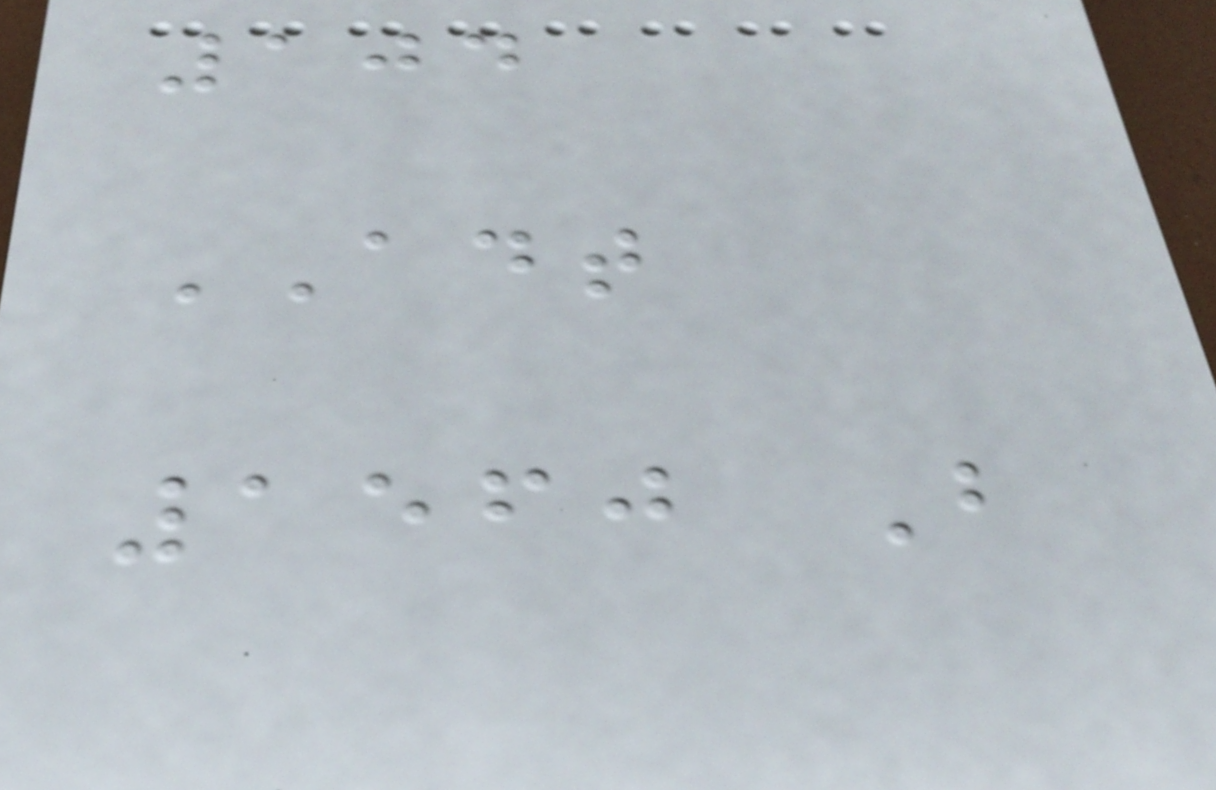104
ADT
1560 B
